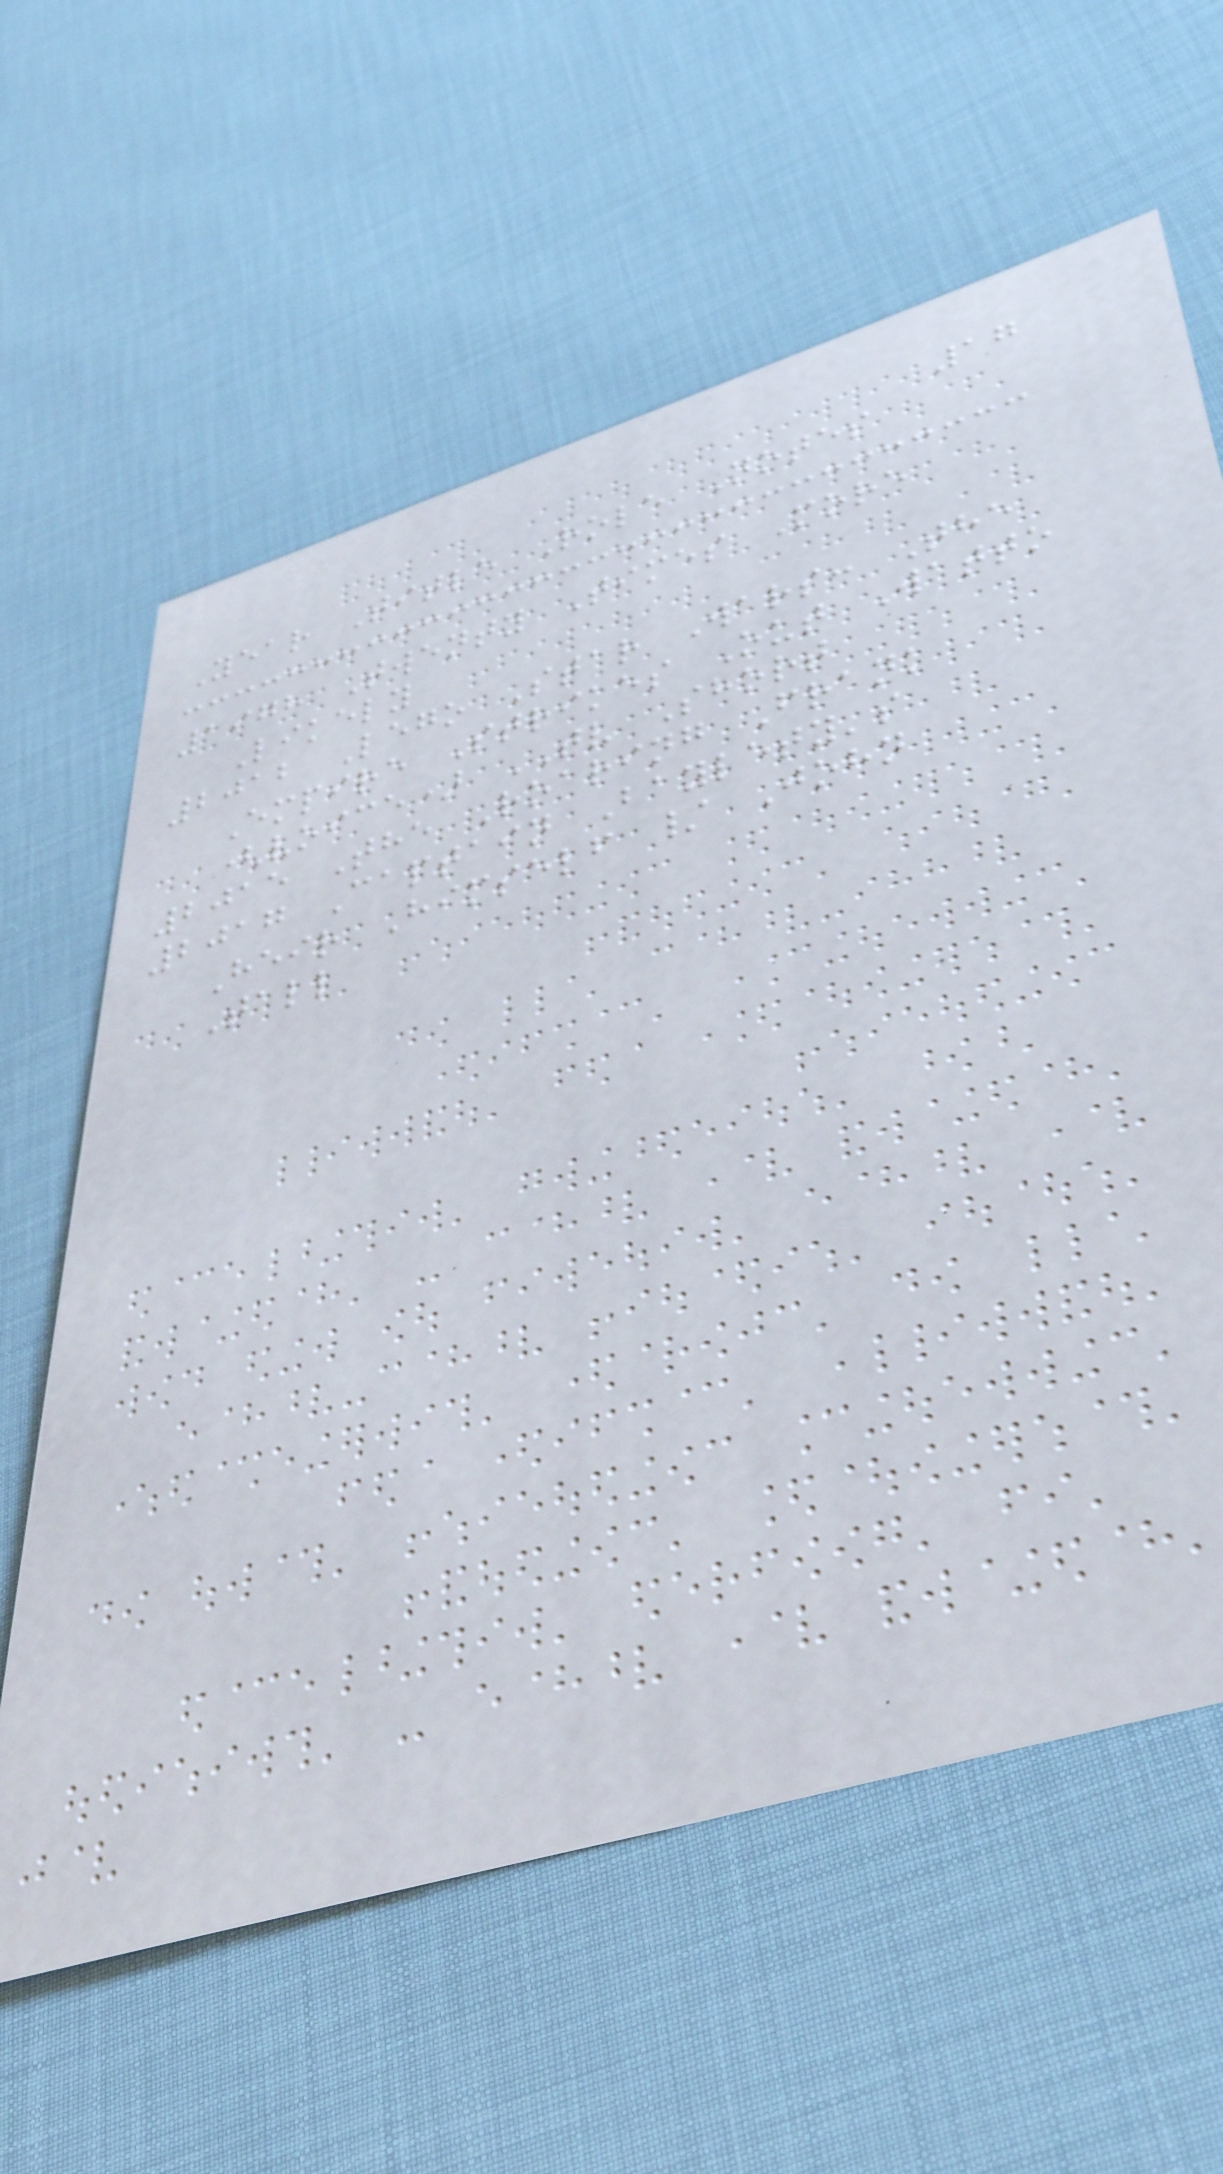17
Year Title Role Notes
1978 Twenty Times More
Likely
2012 Lego Star Wars: The
Empire Strikes Out Watto
(voice) TV Short
2015 The Roaring Frank
2017 Captain Baylety's
Heir Himself / John
Tall
